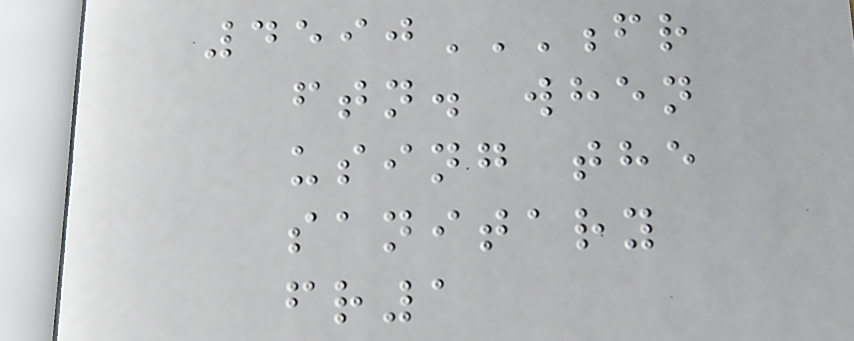4590FR
FTN. WHEN
USING THE
SANITARY
FR1
